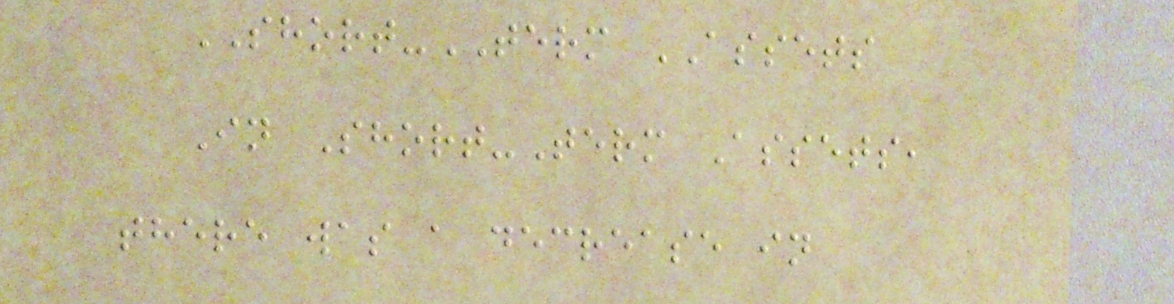SHORT-TERM ASSETS
In Short-Term Assets,
there was a decrease in
